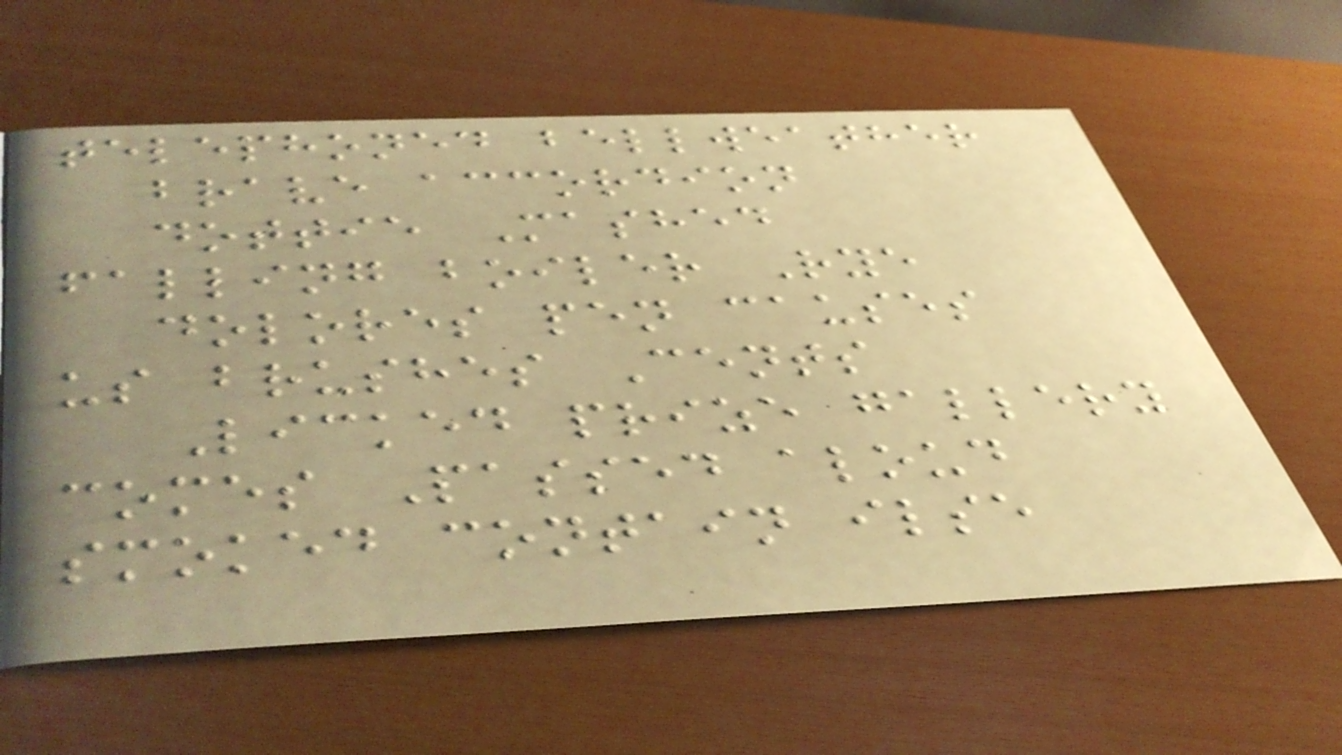telephoned bellweather
brave accordion
dottie Mashed
falling boiler Rye
dolores pen causes
us brushes Cents
Licked prize gallery
comes Passed aloud
smoked contain ilse
